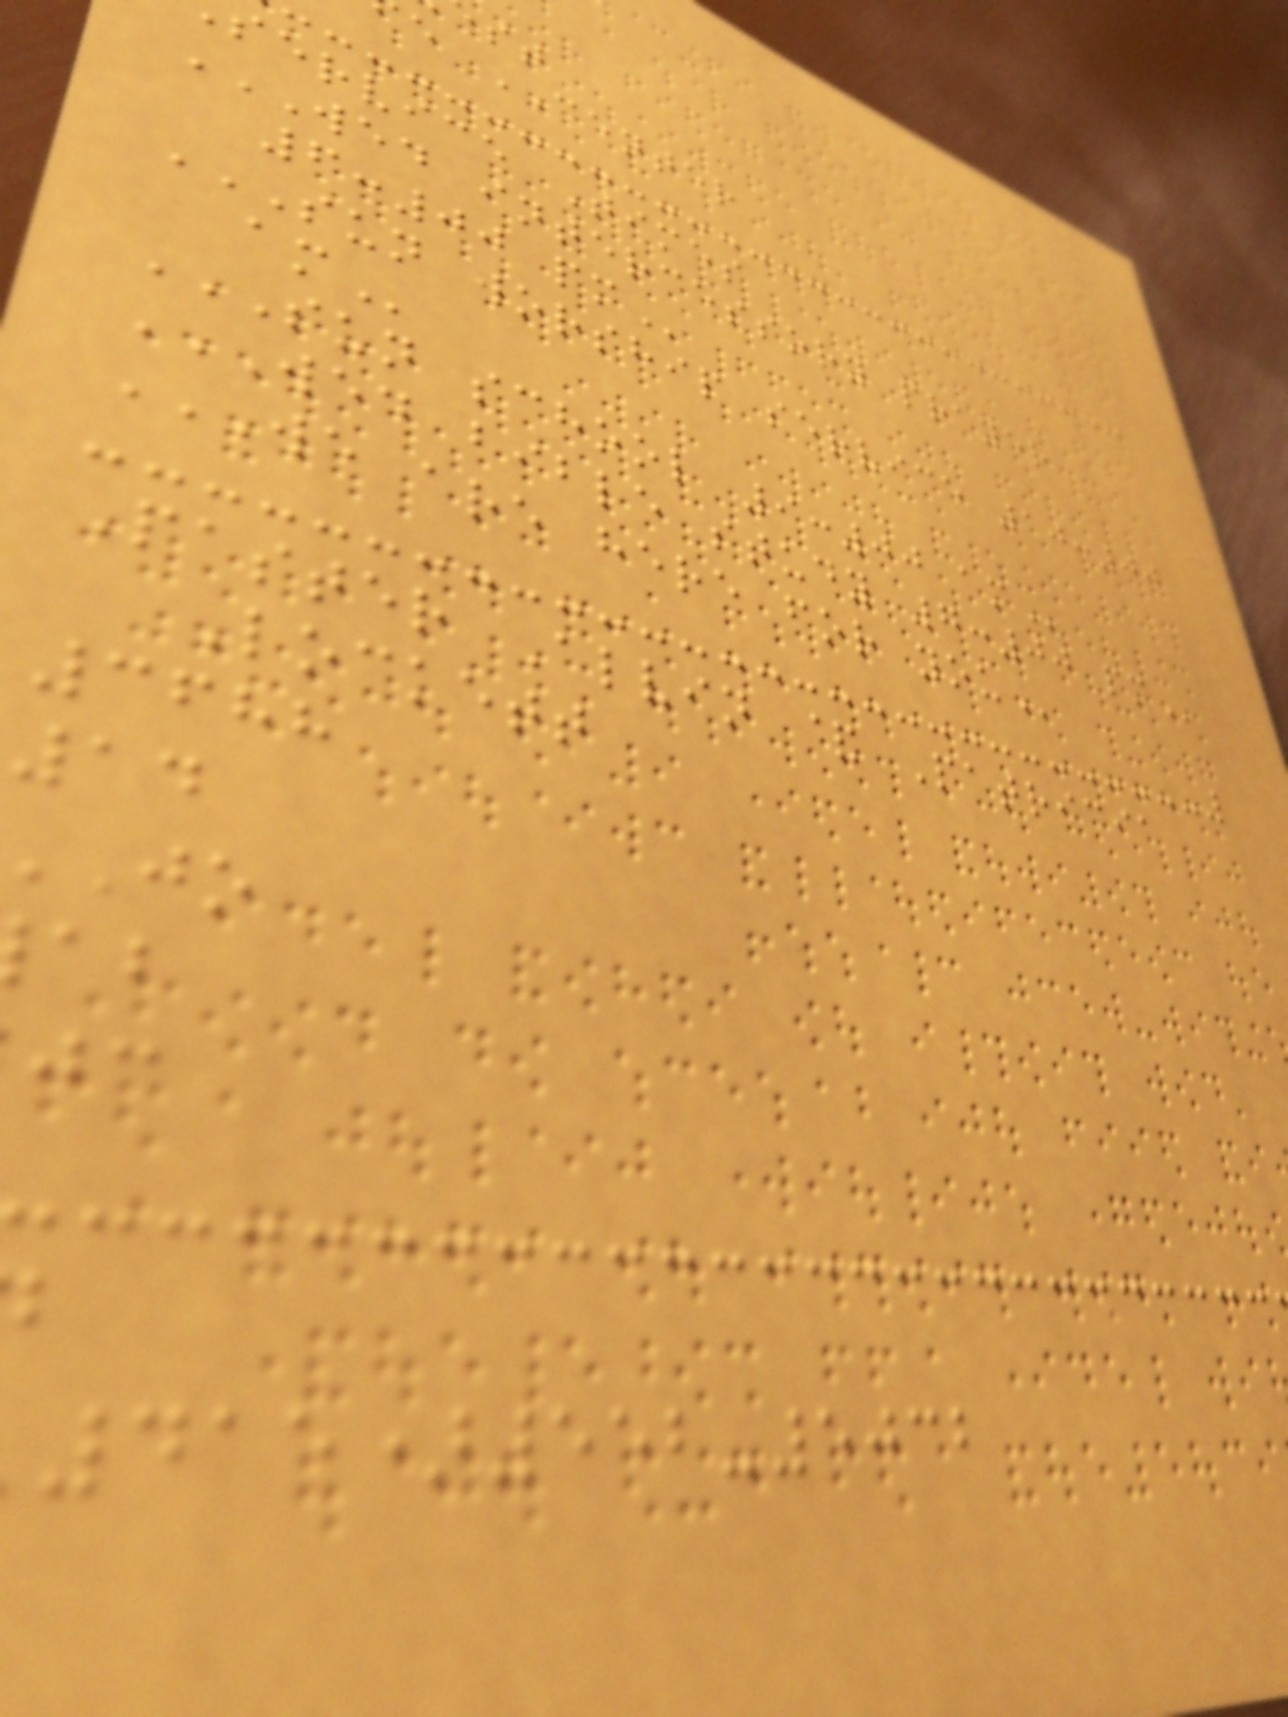e CENTER
service Times
WED INTERCESSORY PRAYER
6:00
SUN WORSHIP SERVICE 10:00
SUN SCHOOL 9:00 AM
WED BIBLE STUDY 7:00 PM
WE ARE HERE FOR YOU
Paster Alvin & Patricia
Lockett
3688
14
415)552-5032
